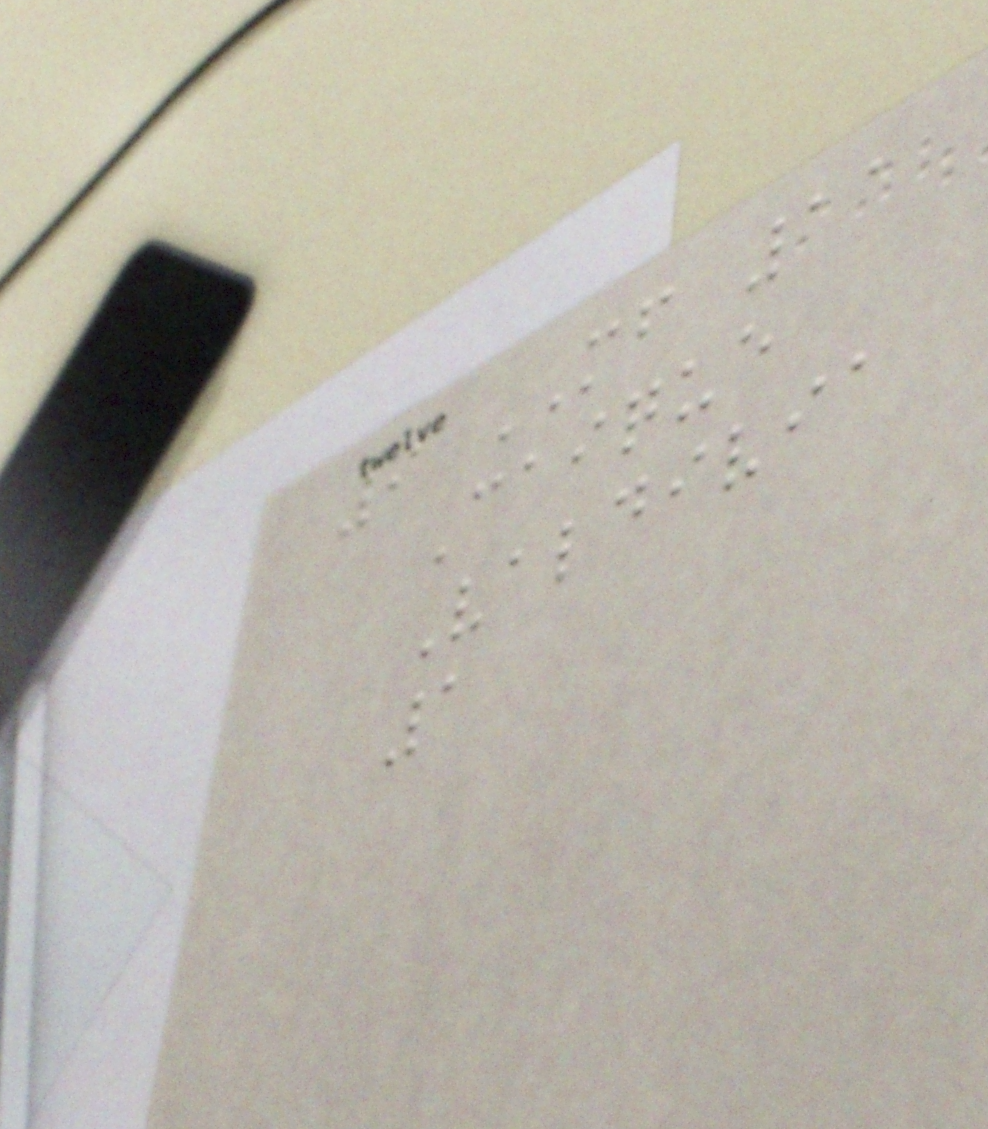9 MF 11
Caique
Valdivia
1
